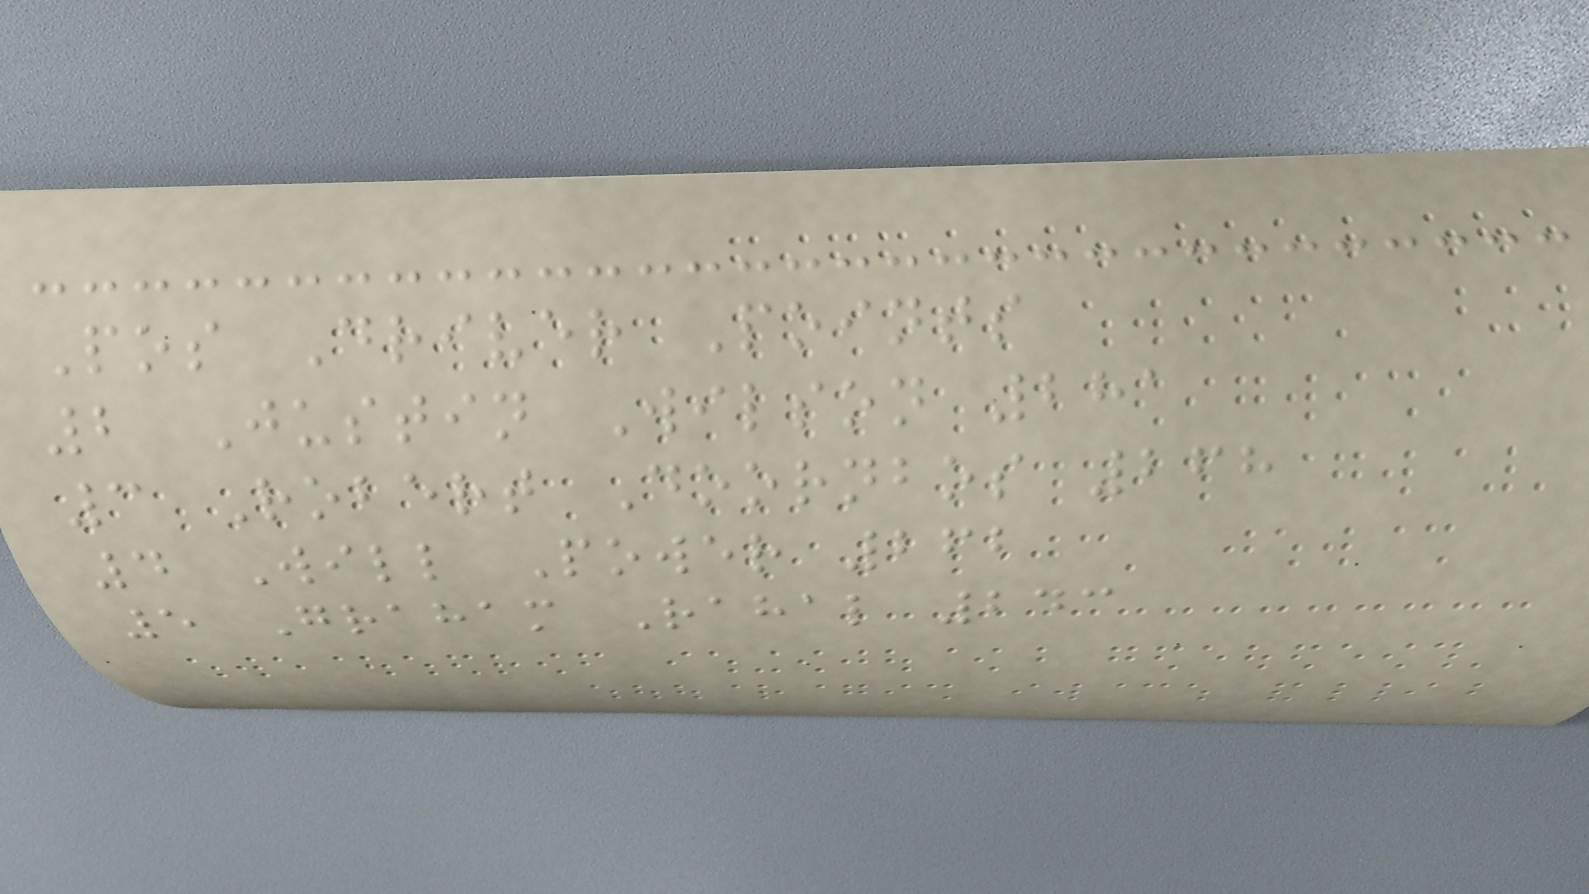Pos Driver Points
2 Justin Wilson 281
3 Robert Doornbos 268
4 Will Power 262
5 Graham Rahal 243
